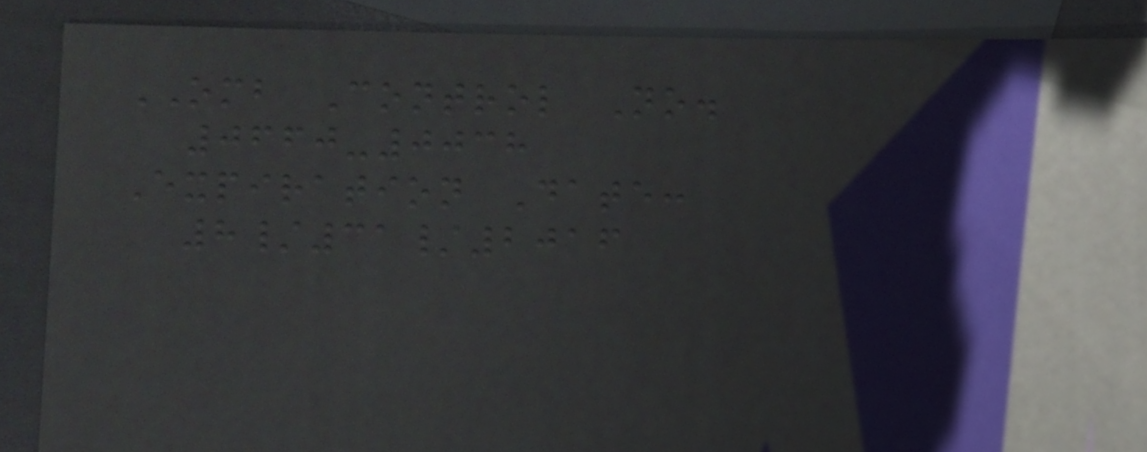OMB Control No.
0660-0038
Expiration Date:
8/31/2016
